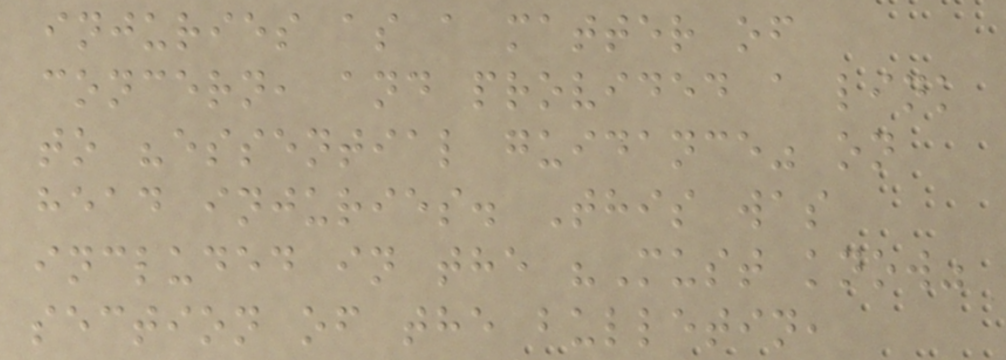injuries as a matter of
concern, and provided a link
to "essential guidance" on
head injuries. This was
included in the "Must know"
section of the bulletin,
